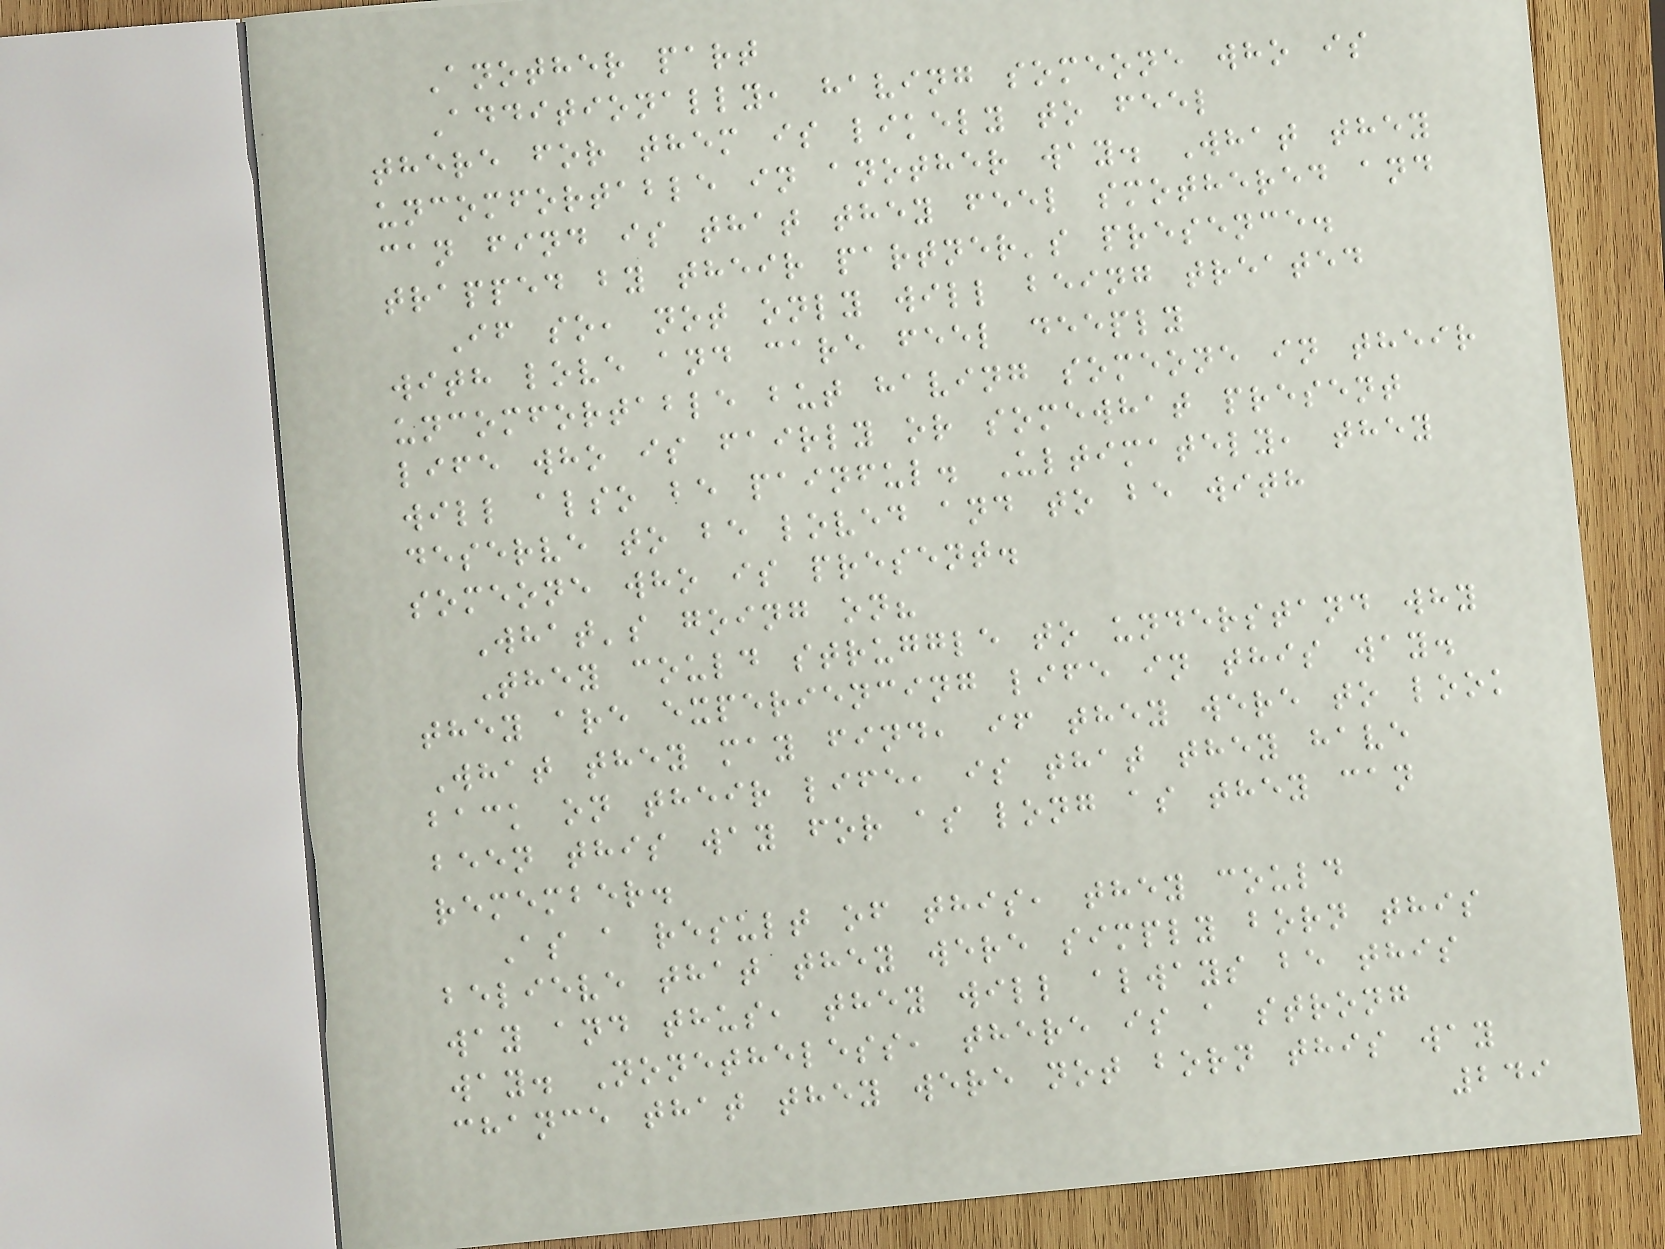Another part
Additionally, having someone who is
there for them is likely to feel
uncomfortable in another way. What they
can find is that they feel smothered and
trapped by their partner's presence.
If so, not only will being treated
with love and care feel deeply
uncomfortable but having someone in their
life who is fairly or somewhat present
will also be painful. Ultimately, they
deserve to be loved and to be with
someone who is present.
What's going on?
They could struggle to understand why
they are experiencing life in this way.
What they may find, if they were to look
back on their life, is that they have
been this way for as long as they can
remember.
As a result of this, they could
believe that they were simply born this
way and thus, they will always be this
way. Nonetheless, there is a strong
chance that they were not born this way
249
